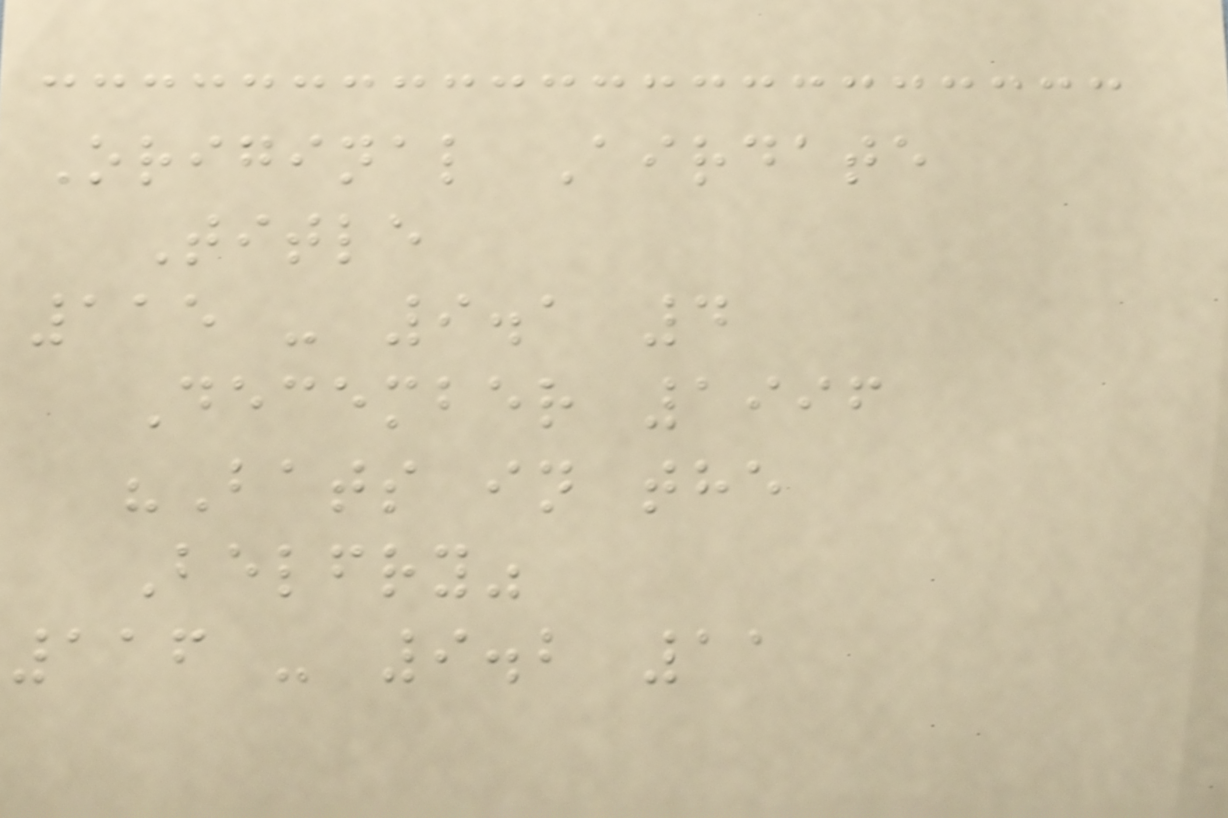Original Airdate
Title
115 - 9.1 4
December 1996
"Bats in the
Belfry"
116 - 9.2 11
